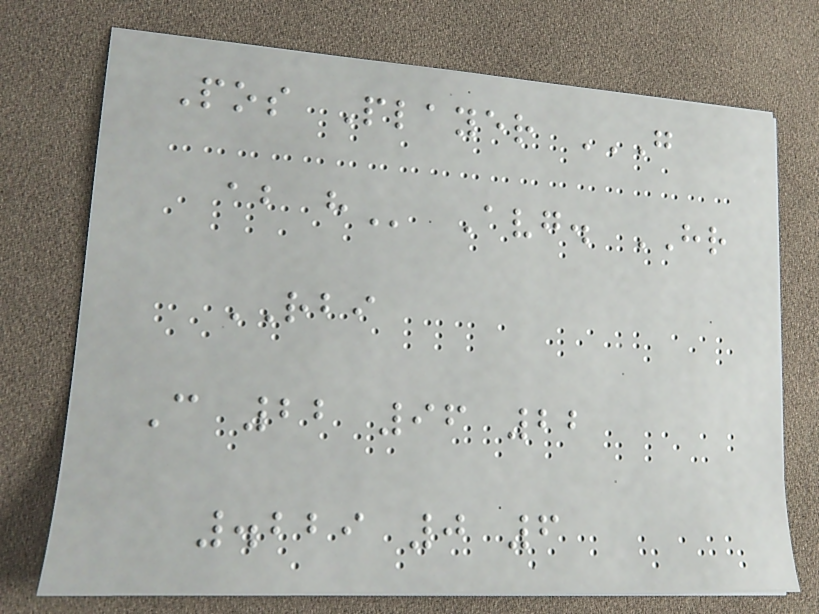Pos Player G
AB H Avg. HR
RBI
C 22 96 22
.229 0 6
